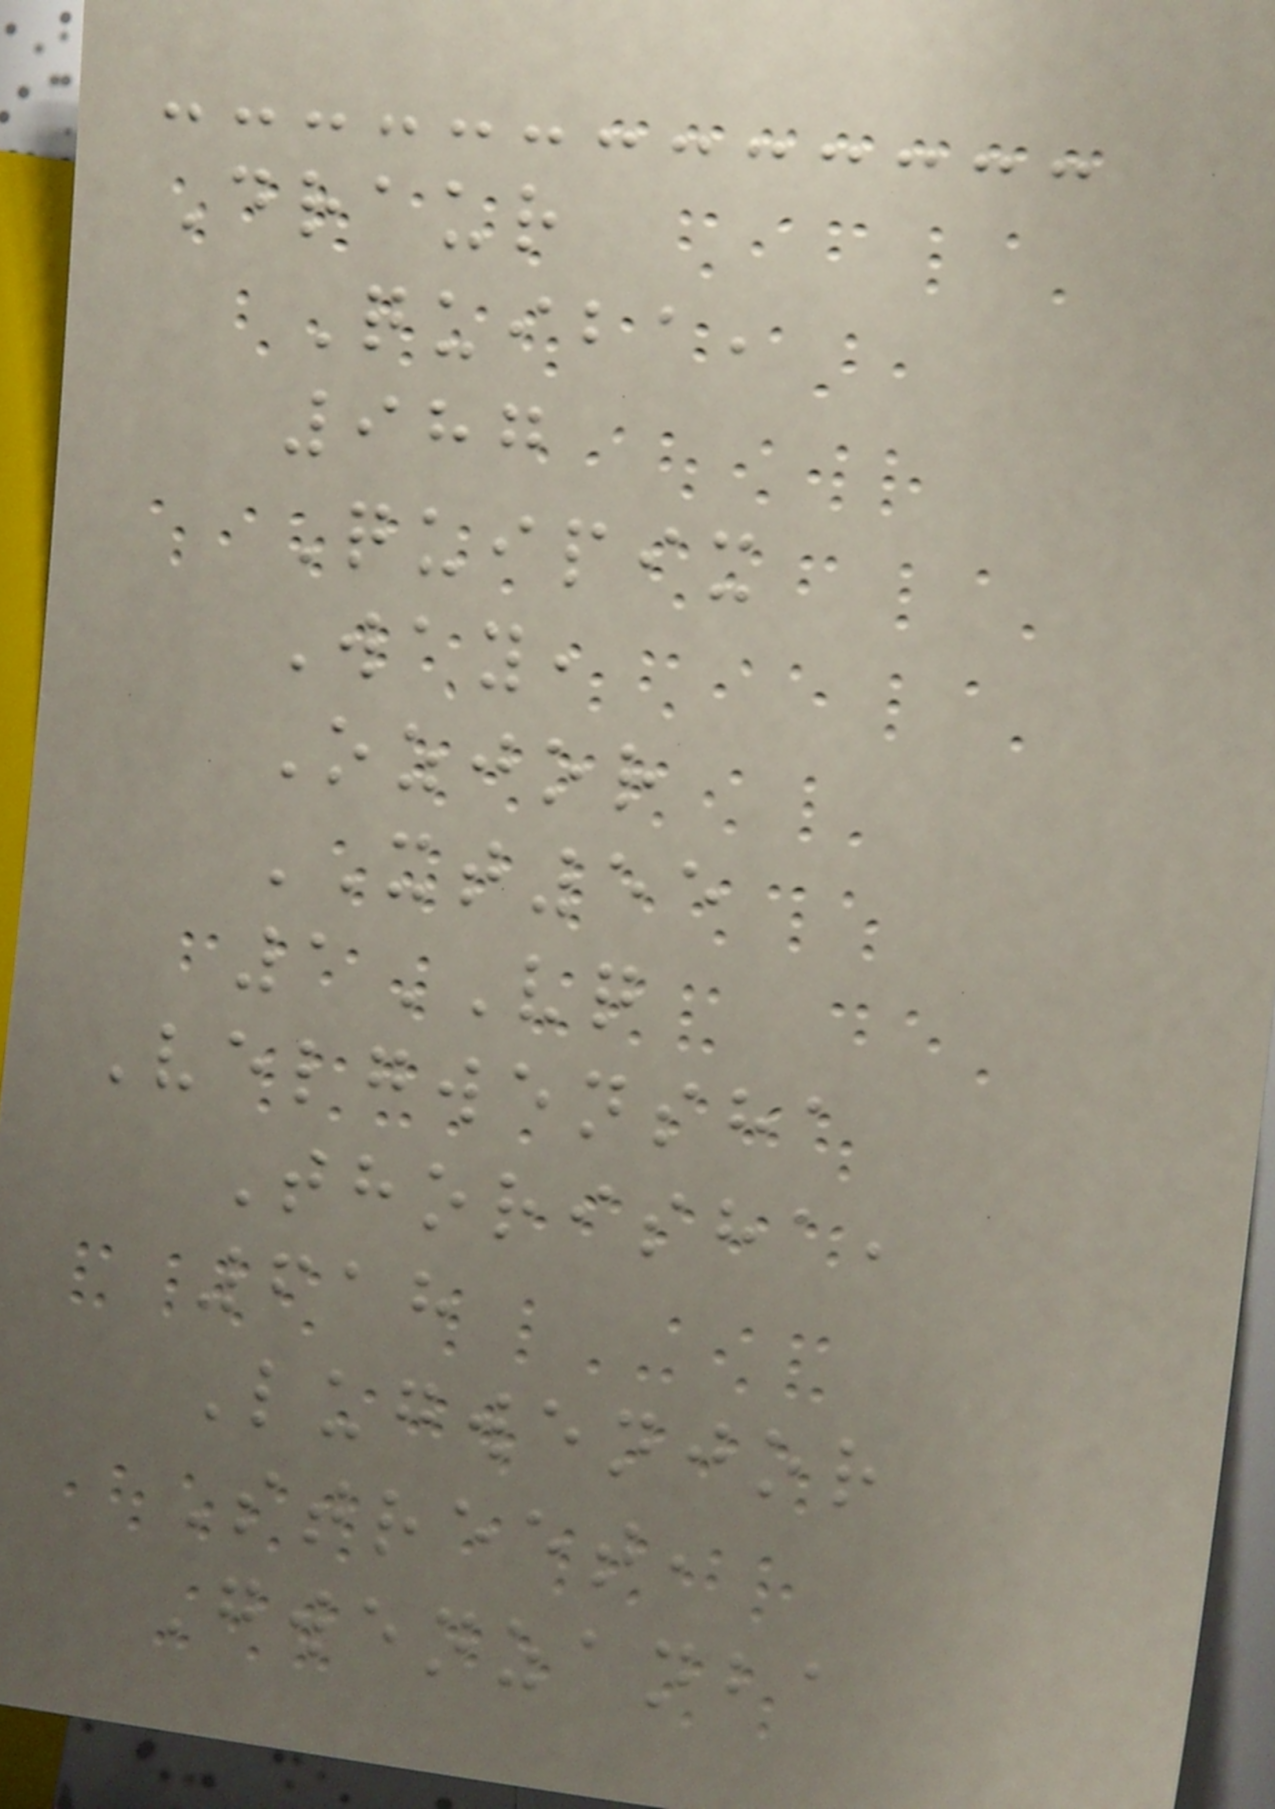Draur
Quiba,
987
Quipix
Way,
Ozjor
XT55
1VQ
Velgwensha
Thorisha,
618
Lugwenjor
Street,
Gwenzanba
